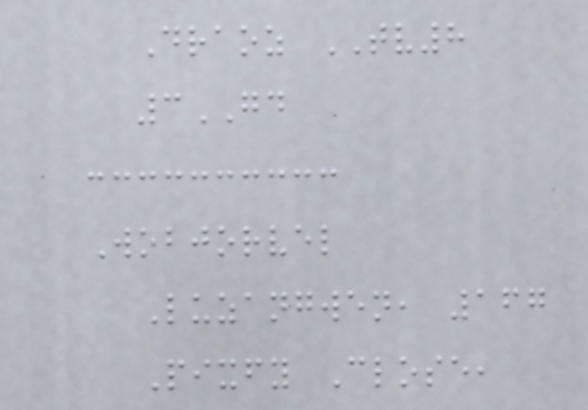Draoz TV8
3GD
Wobjorvel
Luzangwen, 167
Pixfy Close,
